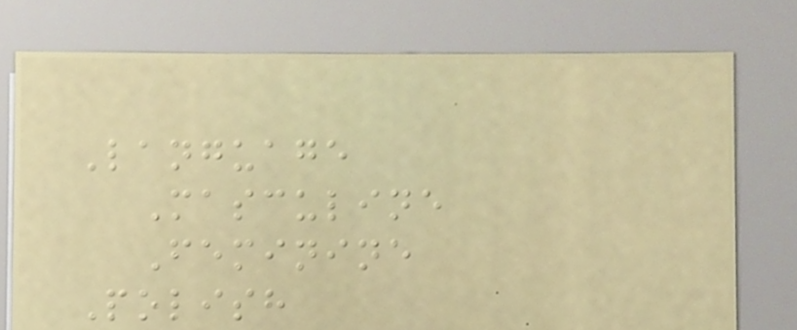Language
Masculine
Feminine
Polish
